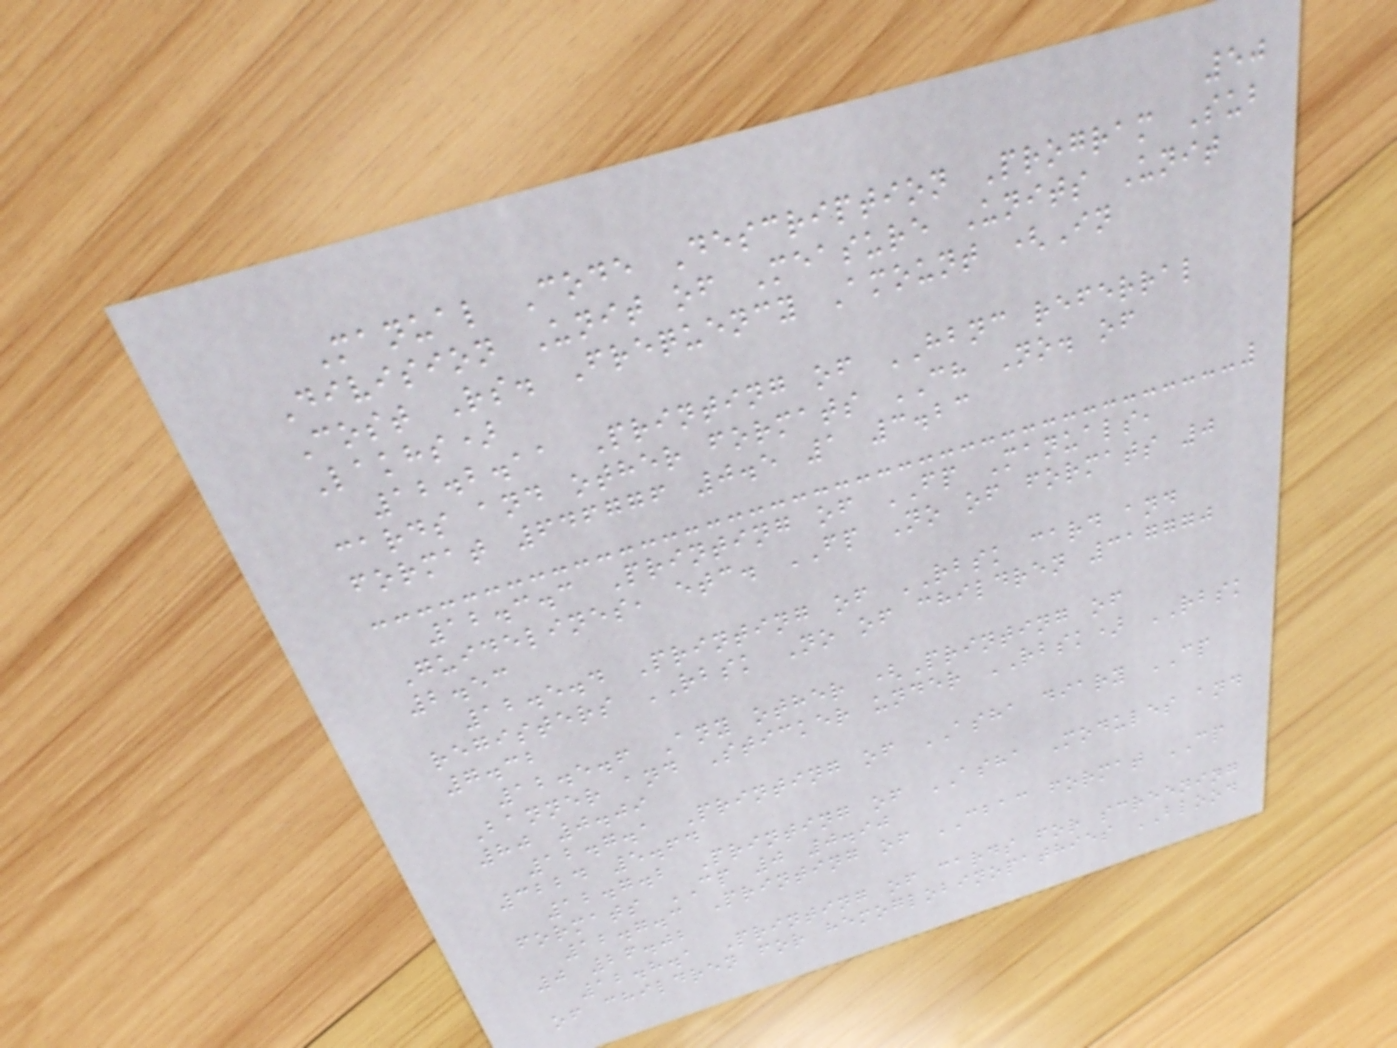50
Manual Code Description Program Sub
Division Unit of Measure Units Unit
Cost Rs. Frequency Amount (In
Lakhs)
12.2.11 Printing of HBNC referral
cards and other formats CH No. of
format 646776 0.5 1 3.23
12.3.3 Printing of FP Manuals,
Guidelines, etc. FP No of formats 0
2.53
12.5.4 Printing of RBSK card and
registers RBSK No of children 317770
7.32
12.5.6 Any other (Printing of
Banner and Sticker under RBSK) RBSK
80 0.09
12.7.1 Printing of ASHA diary CP
3224 5.64
12.7.2 Printing of ASHA Modules and
formats CP 0 0.90
12.7.3 Printing of CBAC format CP
0 26.02
12.8.1 Printing of cards for screening
of children for hemoglobinopathies BLOOD
